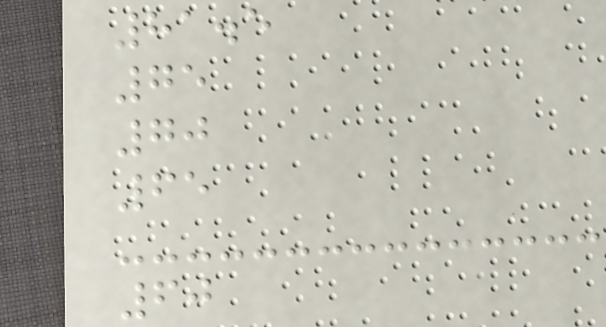81.5
75
70
65
60
